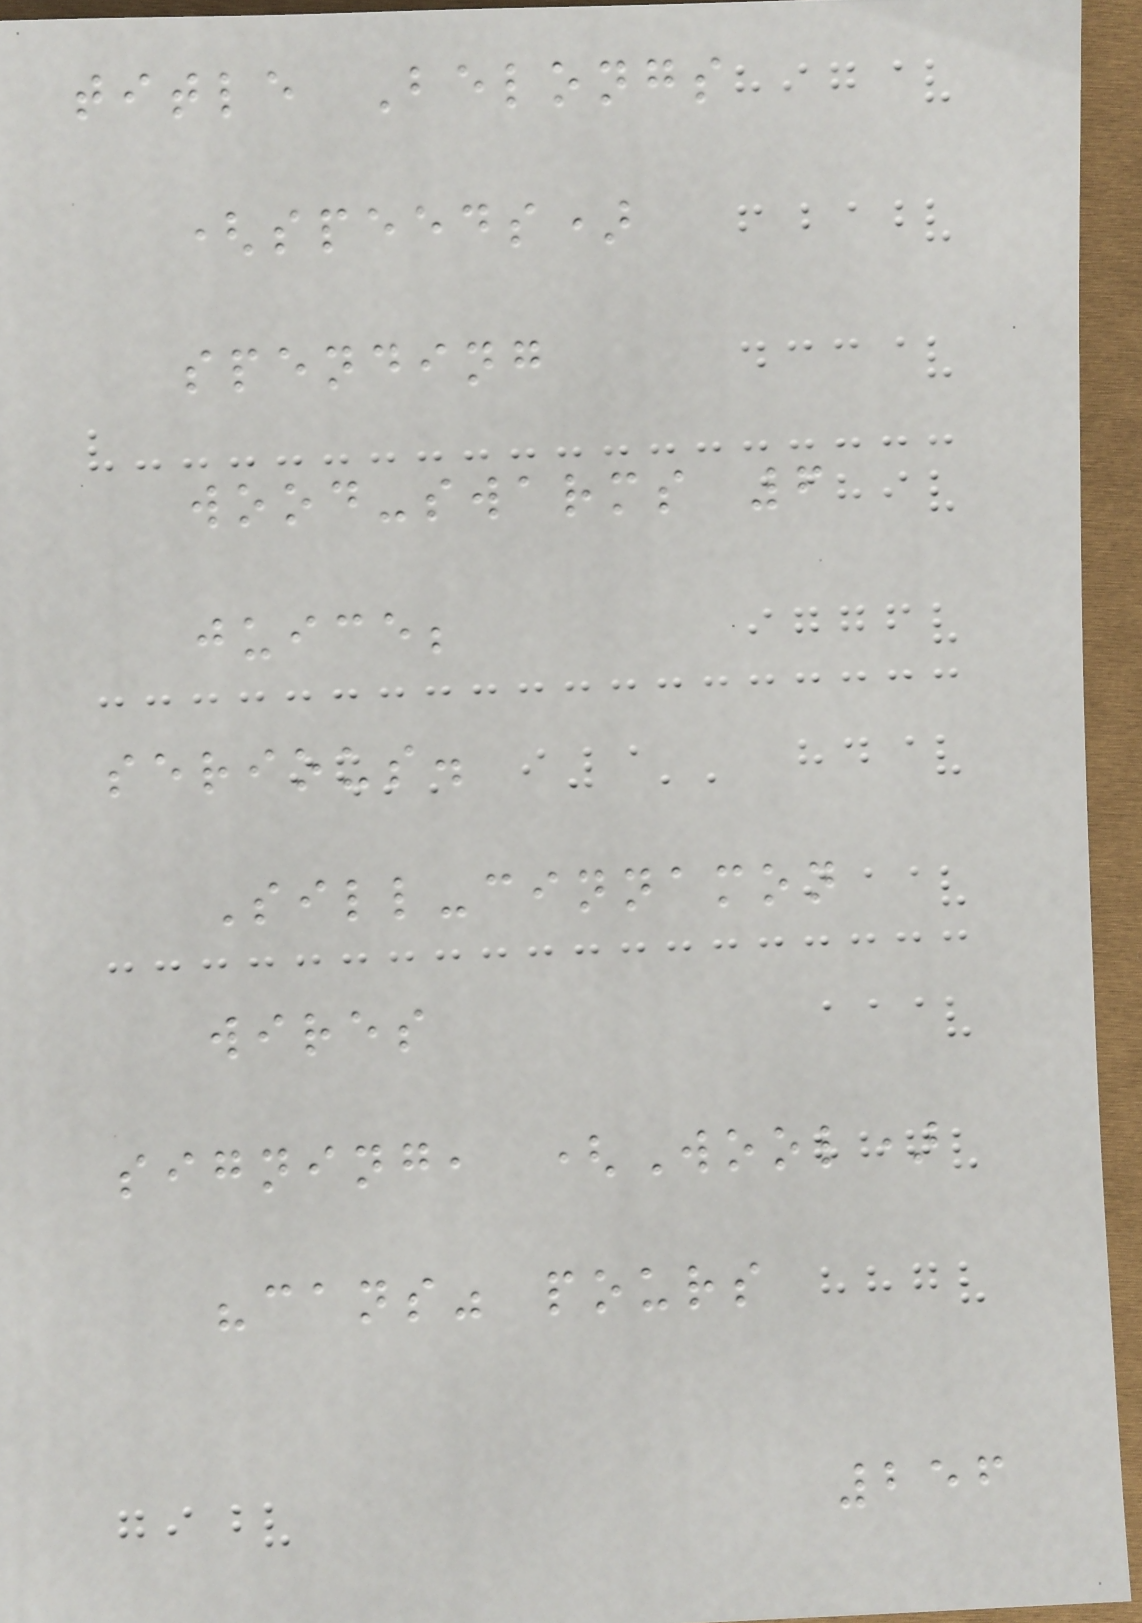title Belongs
(speeds)
spending
wood-swarms 6
juice;
serious.
Sill-cinnamon
wires
signing, (Wool)
"cans" pours
256
